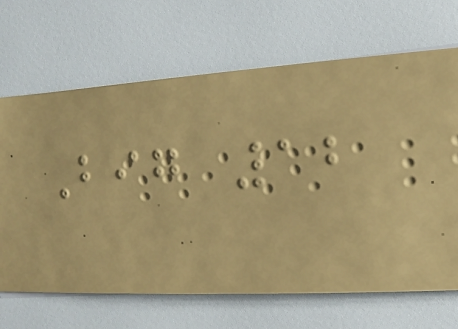Big 12
